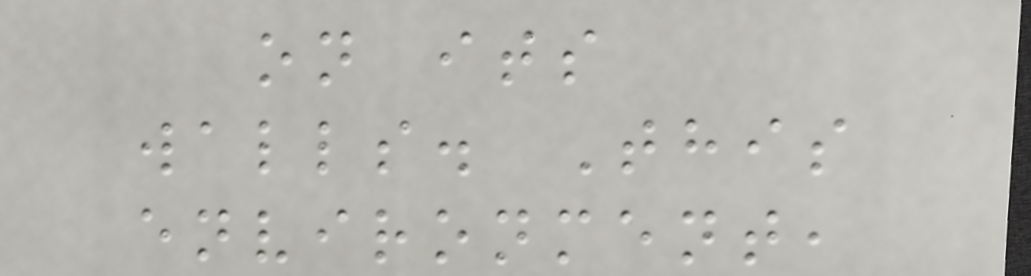on its
walls. This
environment,
